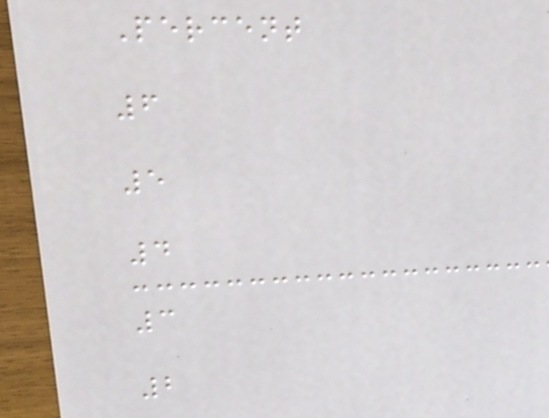Percent
6
5
4
3
2
